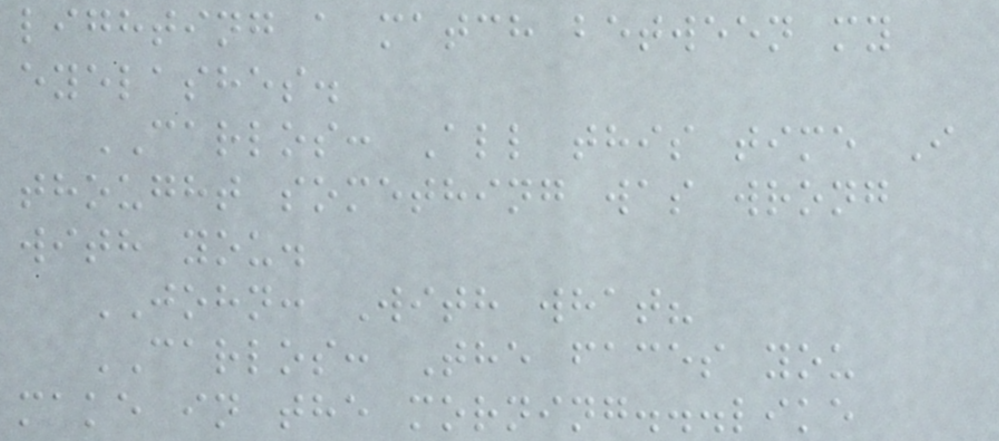lighting a match between my
eyelashes.
CARLOS: All this time I
thought something was wrong
with you.
JOHN: With what?
CARLOS: The faces you
make in the morning...like
